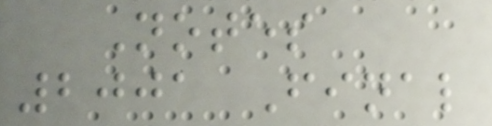Notes
2001 Final
